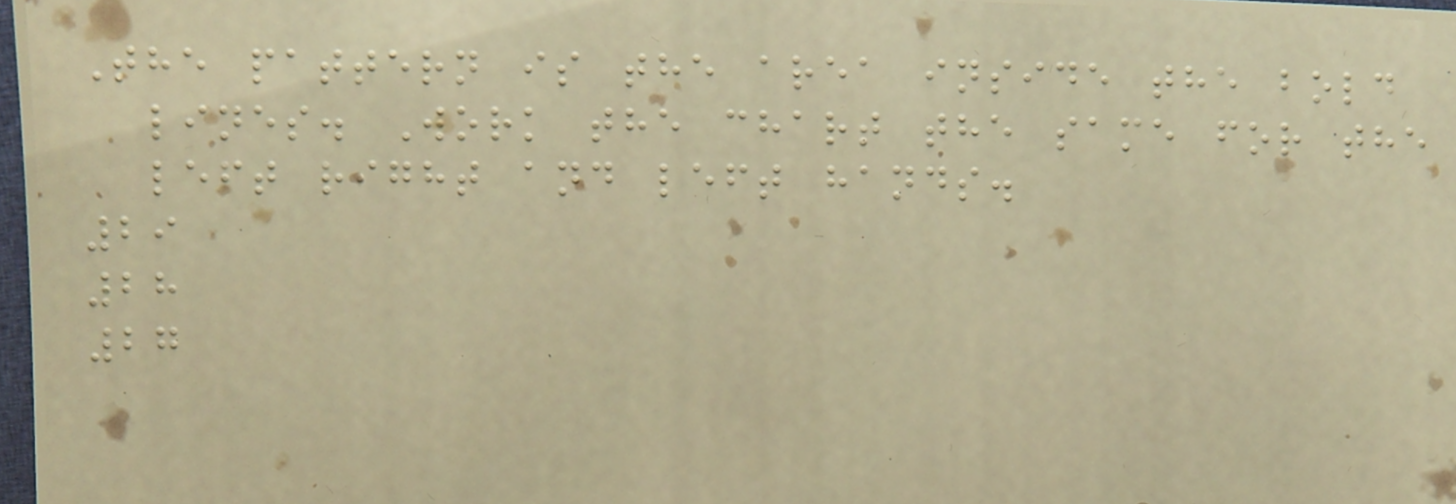The pattern is the area inside the bold
lines. Work the chart the same for the
left right and left hands.
29
28
27
